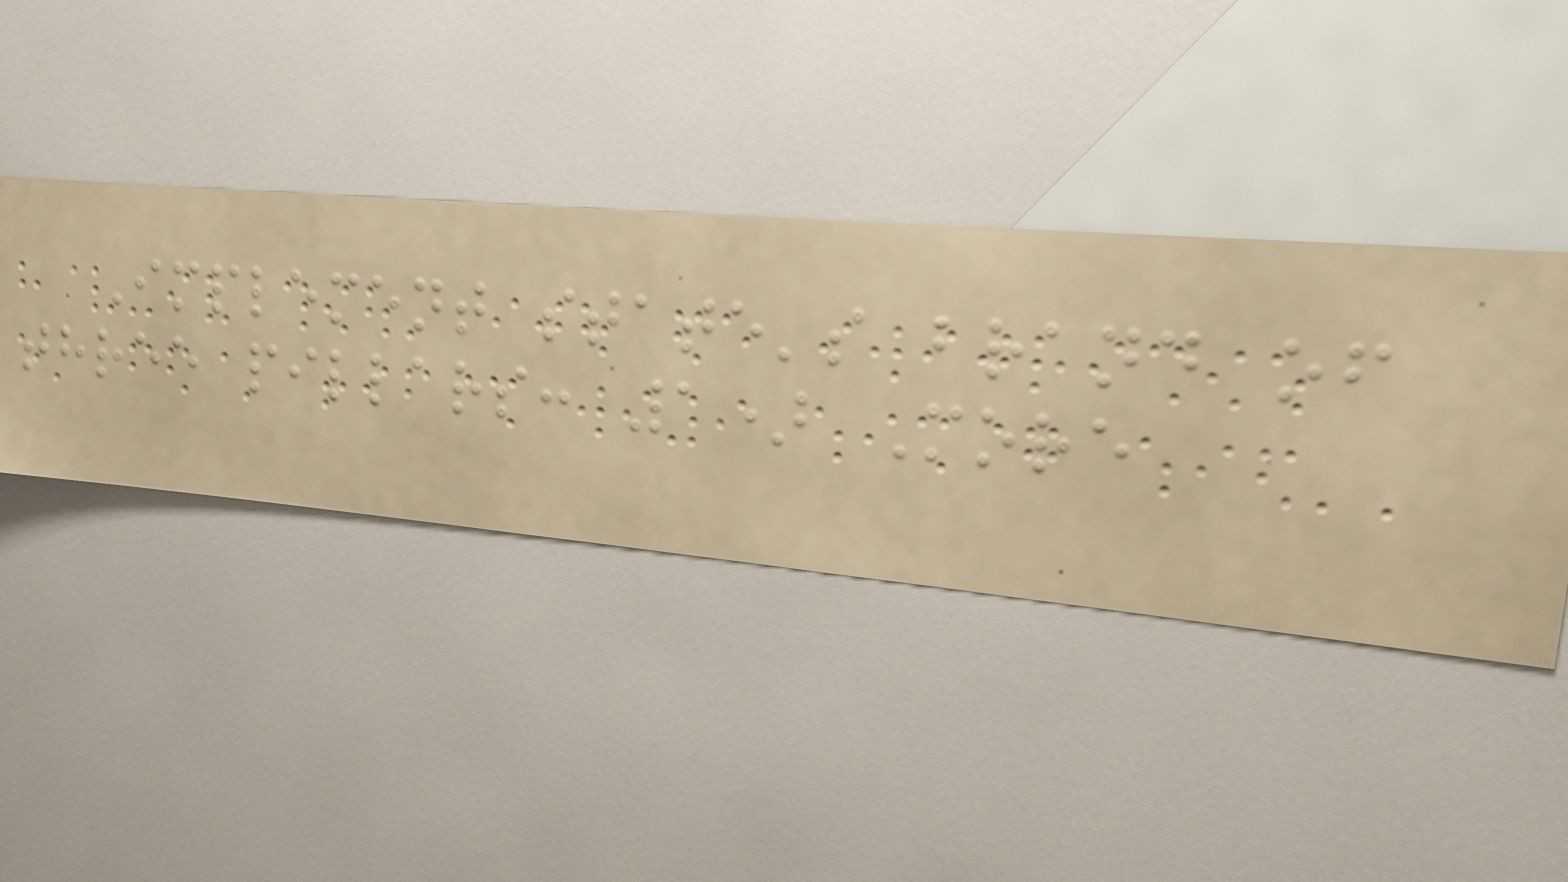Implement state's brand of
three pillars: 1) More
